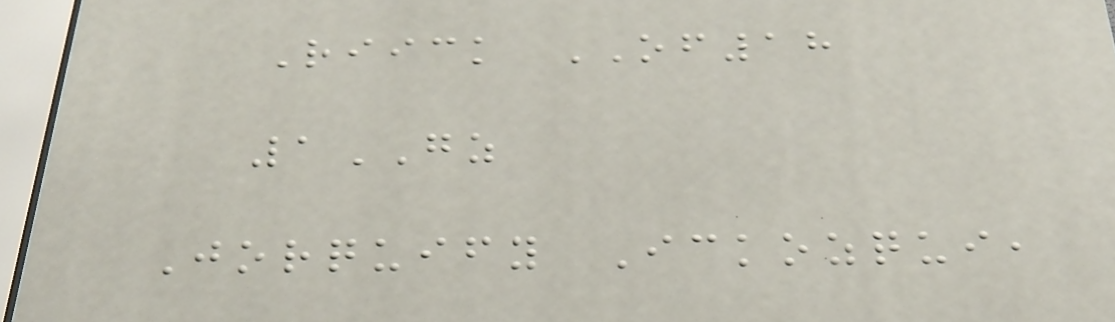Riick OF18
1GZ
Jorquify Ickozqui,
